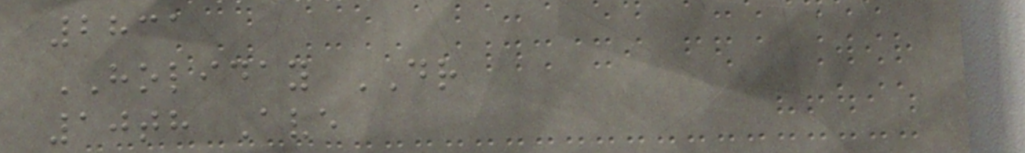2831
HOLIDAY DR
10th Ave
